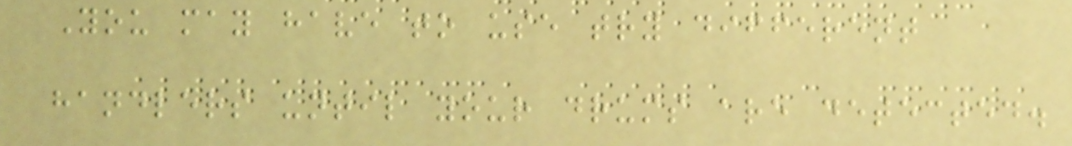You may have to use try different
handlers until your drums are detected.
